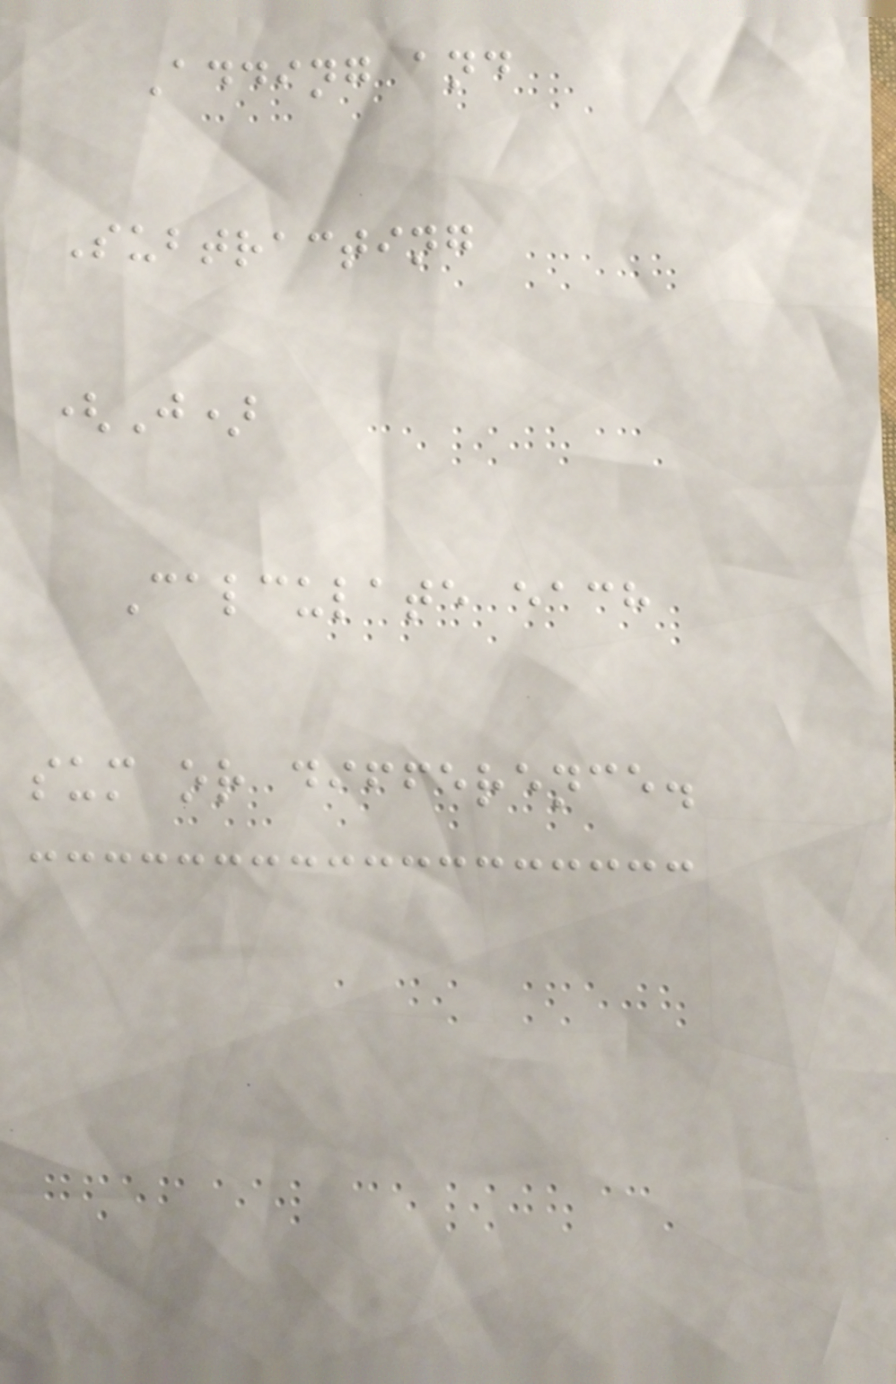Adding and
Subtracting
(J)
Calculate each
sum or difference.
